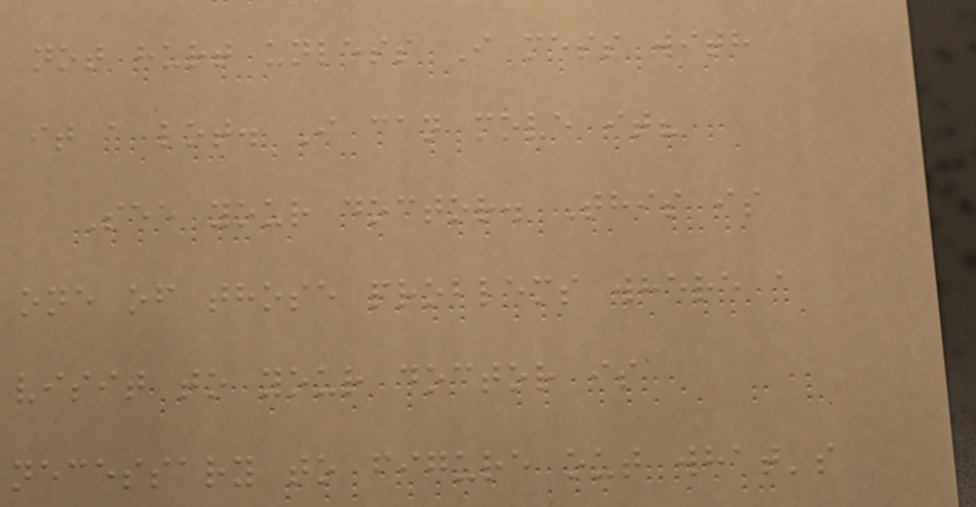not hurt unless I mess with
it a lot. I can move it?
See your doctor. This is
one of those problems where a
visit to your doctor is
necessary to figure out what's
